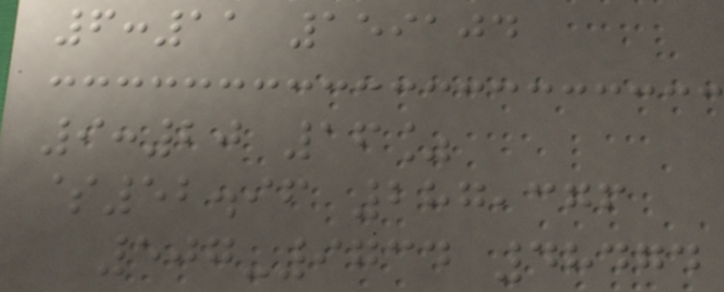6:11 159104
9:20 16%
$52.96 287,376
507-9734 48474
